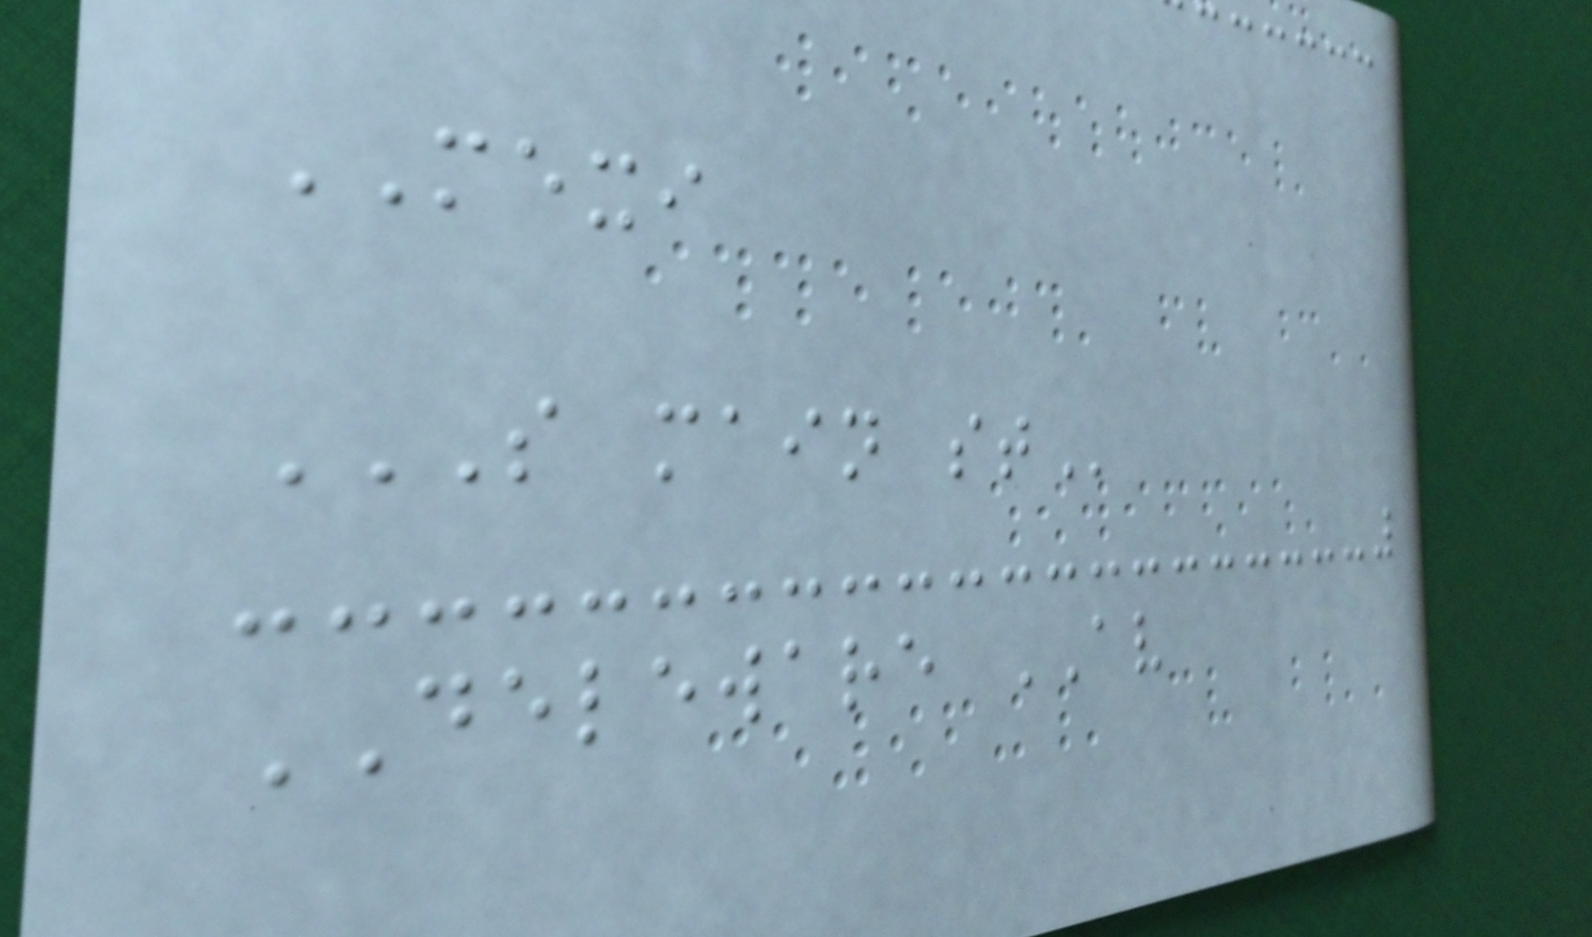MEXI
S MAIN ST
DELEWARE AV
